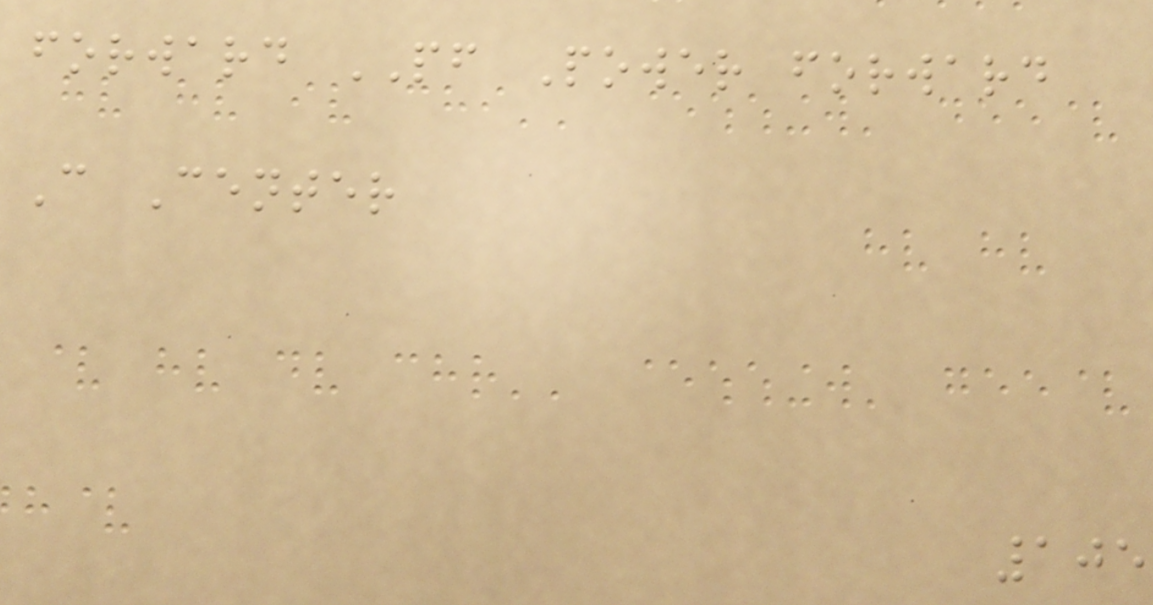forward PF Power forward
C Center
105
